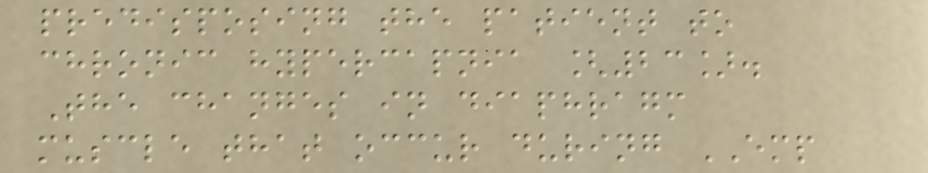predisposing the patient to
chronic hypercapnia [23].
The changes in diaphragm
muscle that occur during EMP
